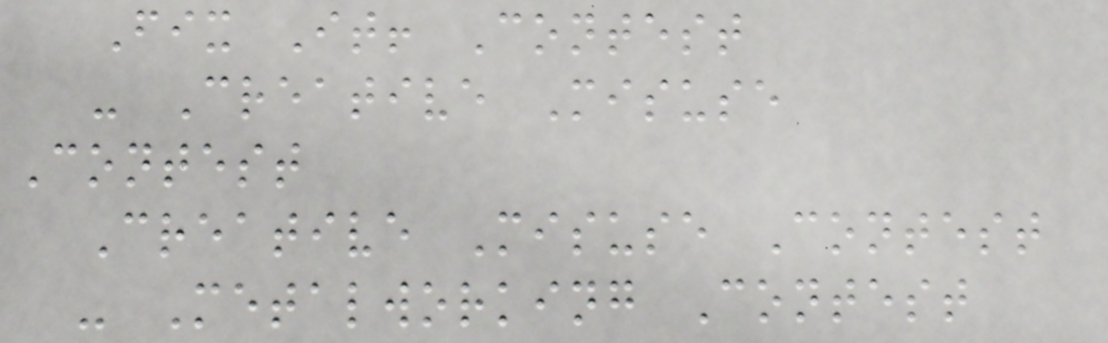Fix It! Contest
- Creative Misuse
Contest
Creative Misuse Contest
- Metalworking Contest
